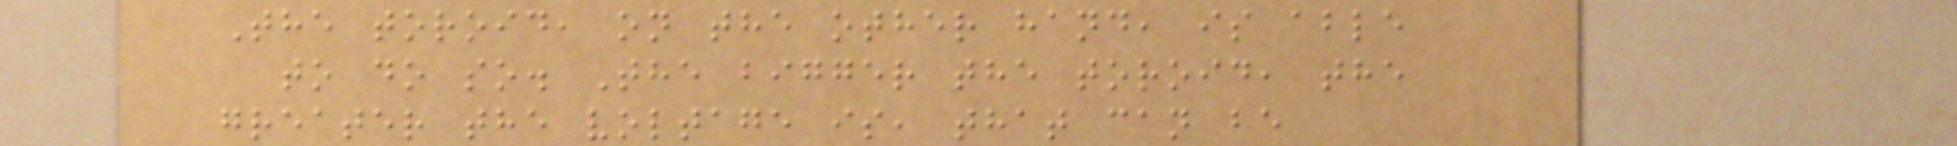The toroid, on the other hand, is able
to do so. The bigger the toroid, the
greater the voltage is, that can be
